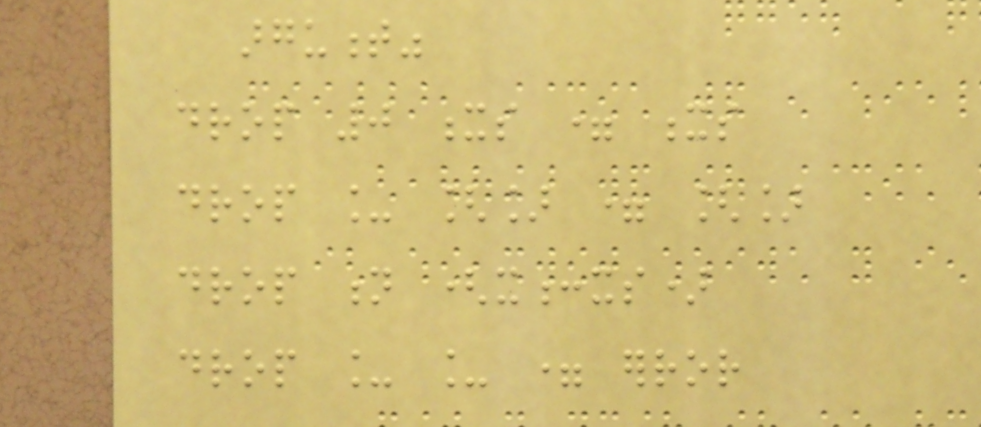argument"
drop 0 xs = xs
drop _ [] = []
drop n (x:xs)
drop _ _ = error
